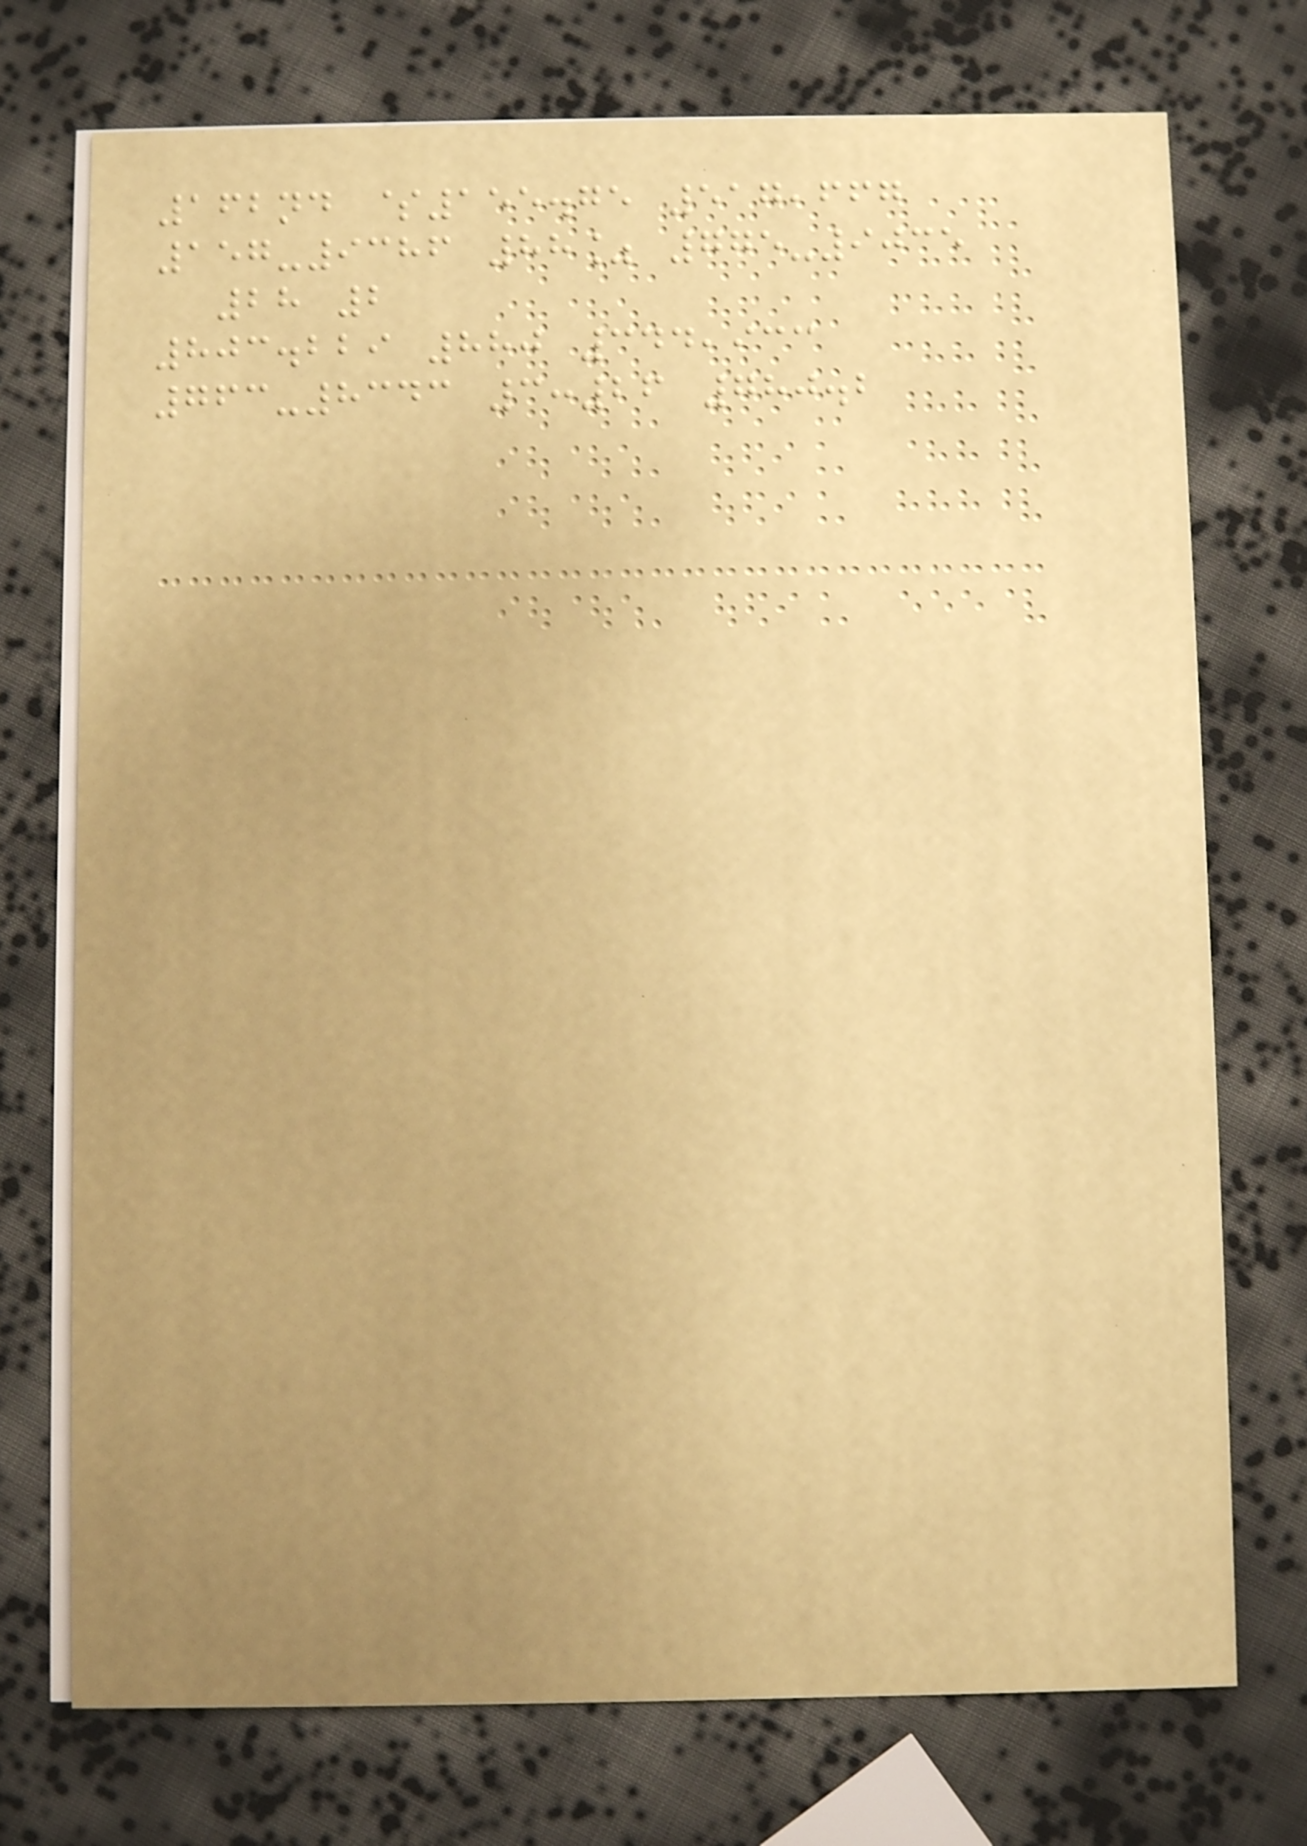162nd $155.75 517,667
157-9386 88% 775-9035
28 2
803.229 880 344,933
763-8343 3:26 780.2
